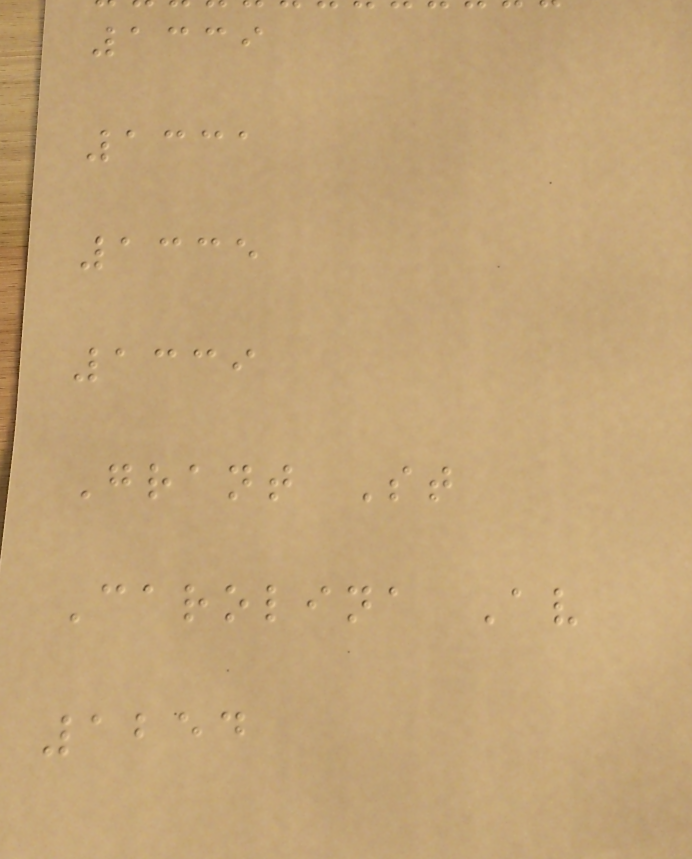1339
1331
1335
1339
Grant St
Carolina Av
1254
